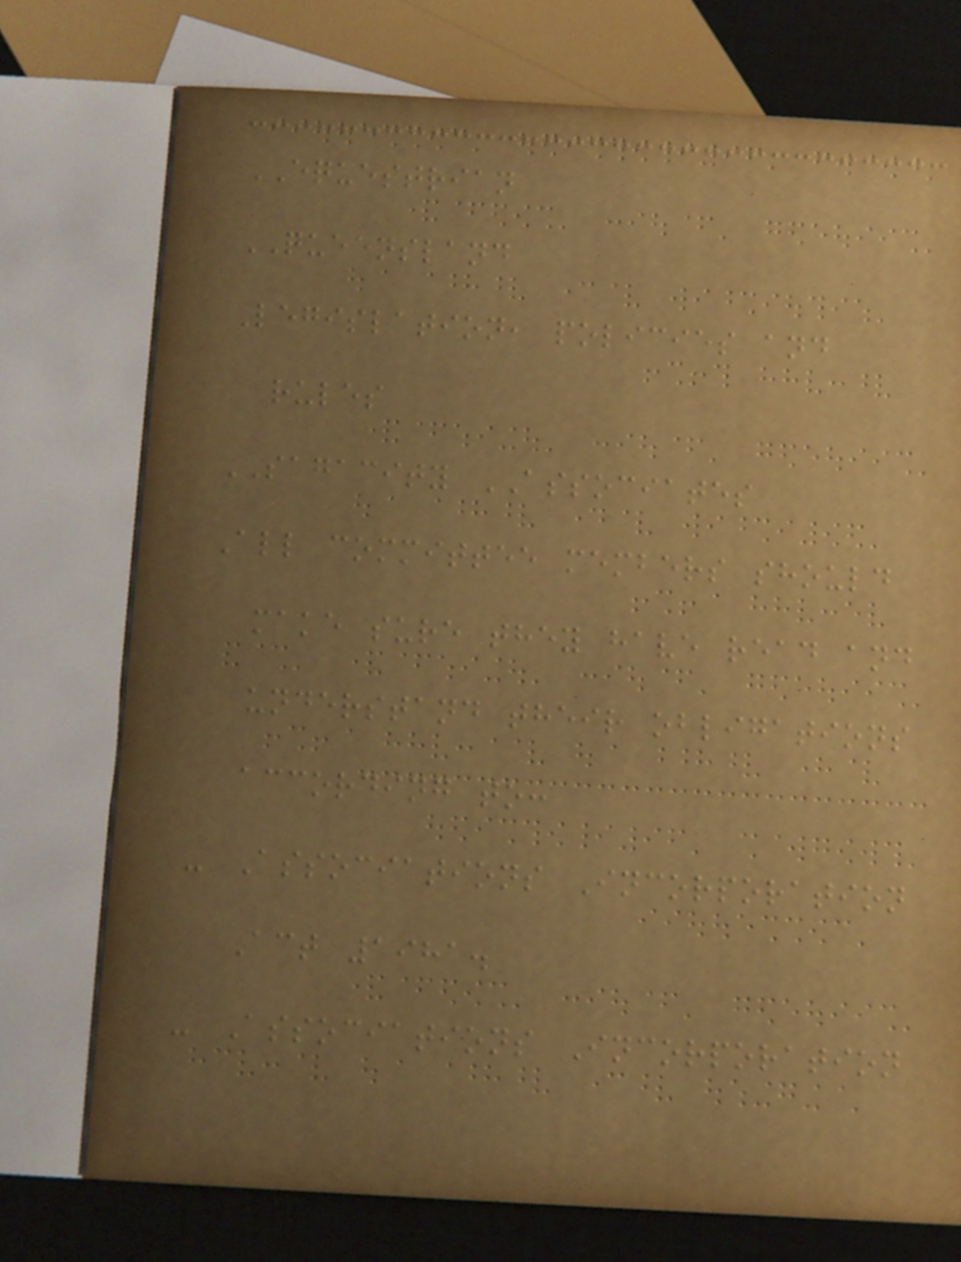EQUESTRIAN
QUEENSLAND
Legislation, policies and
rules
SAGACITY ASSOCIATES
All committee members should
make sure they have read and
understand their obligations
according to:
- Associations Incorporation
Act 1981.
- Associations Incorporation
